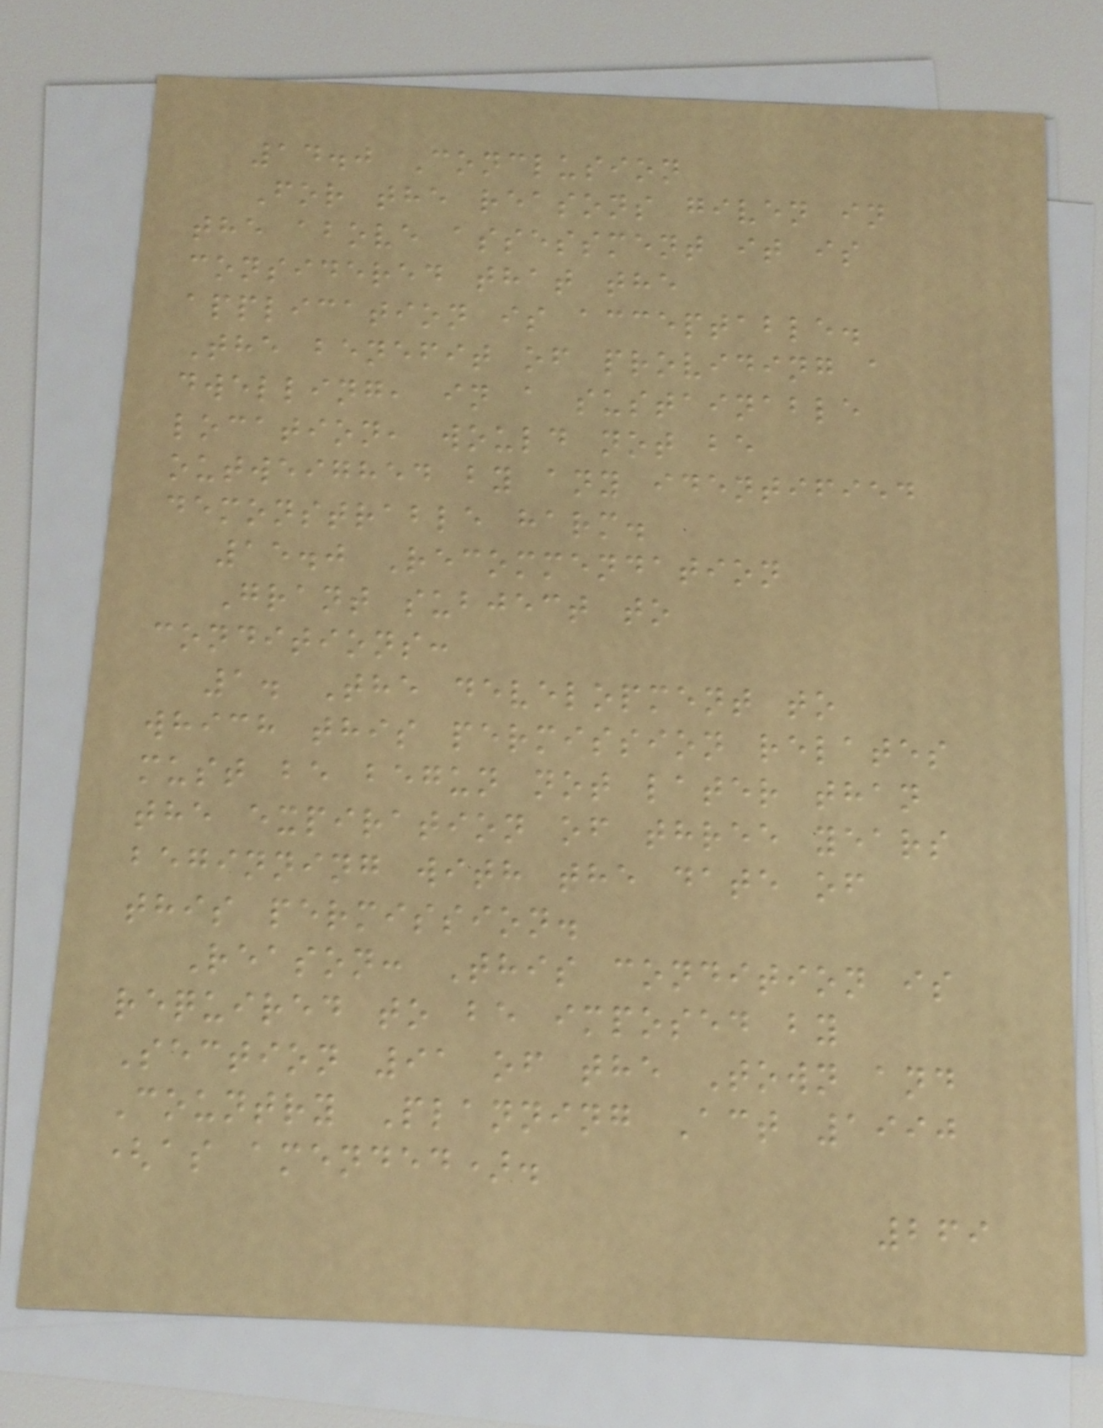14.0 Conclusion
For the reasons given in
the above assessment it is
considered that the
application is acceptable.
The benefit of providing a
dwelling, in a sustainable
location, would not be
outweighed by any identified
demonstrable harm.
15.0 Recommendation
Grant subject to
conditions:
1. The development to
which this permission relates
must be begun not later than
the expiration of three years
beginning with the date of
this permission.
Reason: This condition is
required to be imposed by
Section 91 of the Town and
Country Planning Act 1990
(as amended).
269
